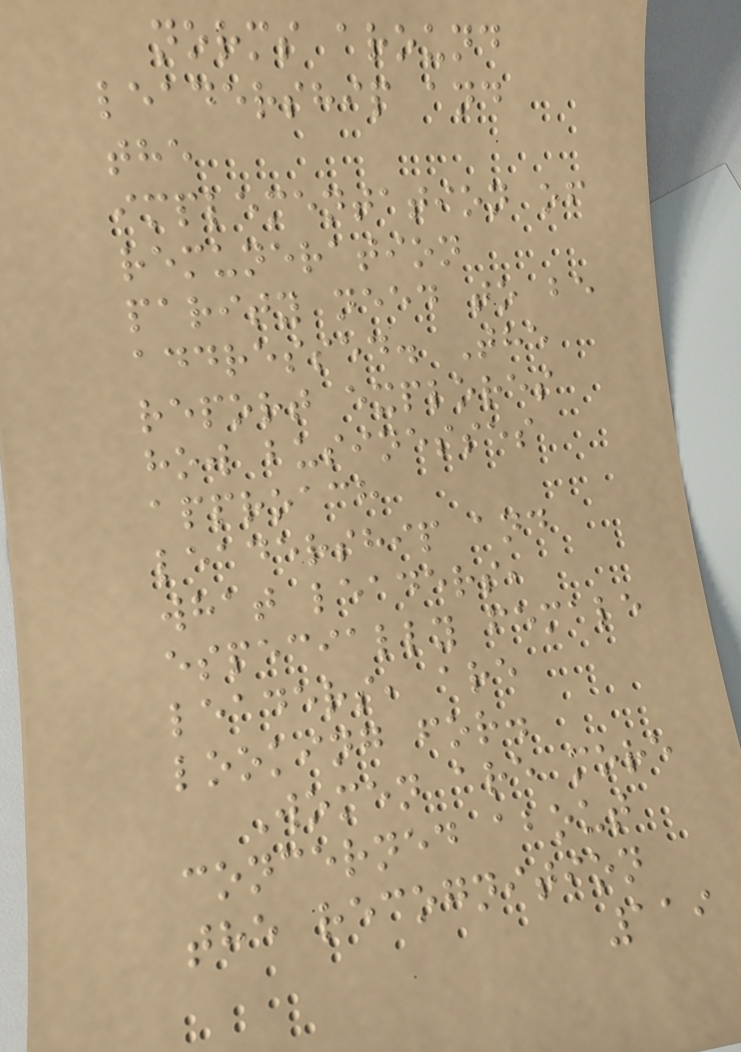norms around
leadership and
the
implementation of
remuneration
parity need to be
addressed. The
report explores
how businesses
approach
leadership and
what leaders,
especially female
leaders, are
looking for.
Women are more
concerned about
the recognition
119
